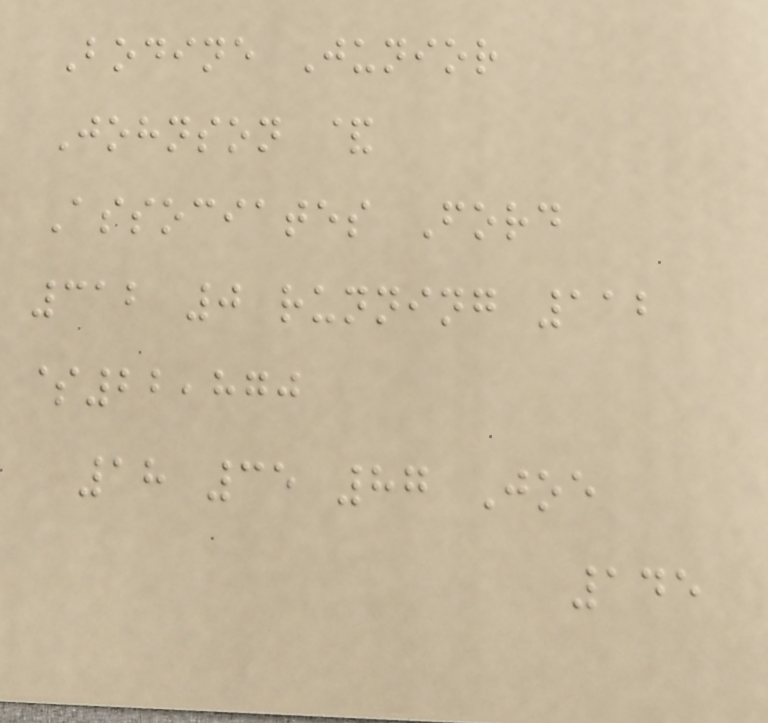Bodine Junior
Johnson &
Associates Ford
312 0 running 112
$22,870
18 35 87 Joe
145
